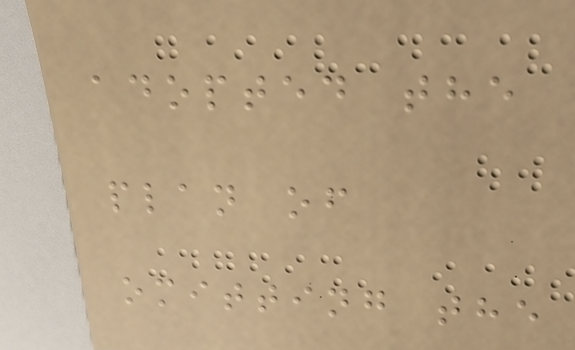adopted the
plan of
omitting the
